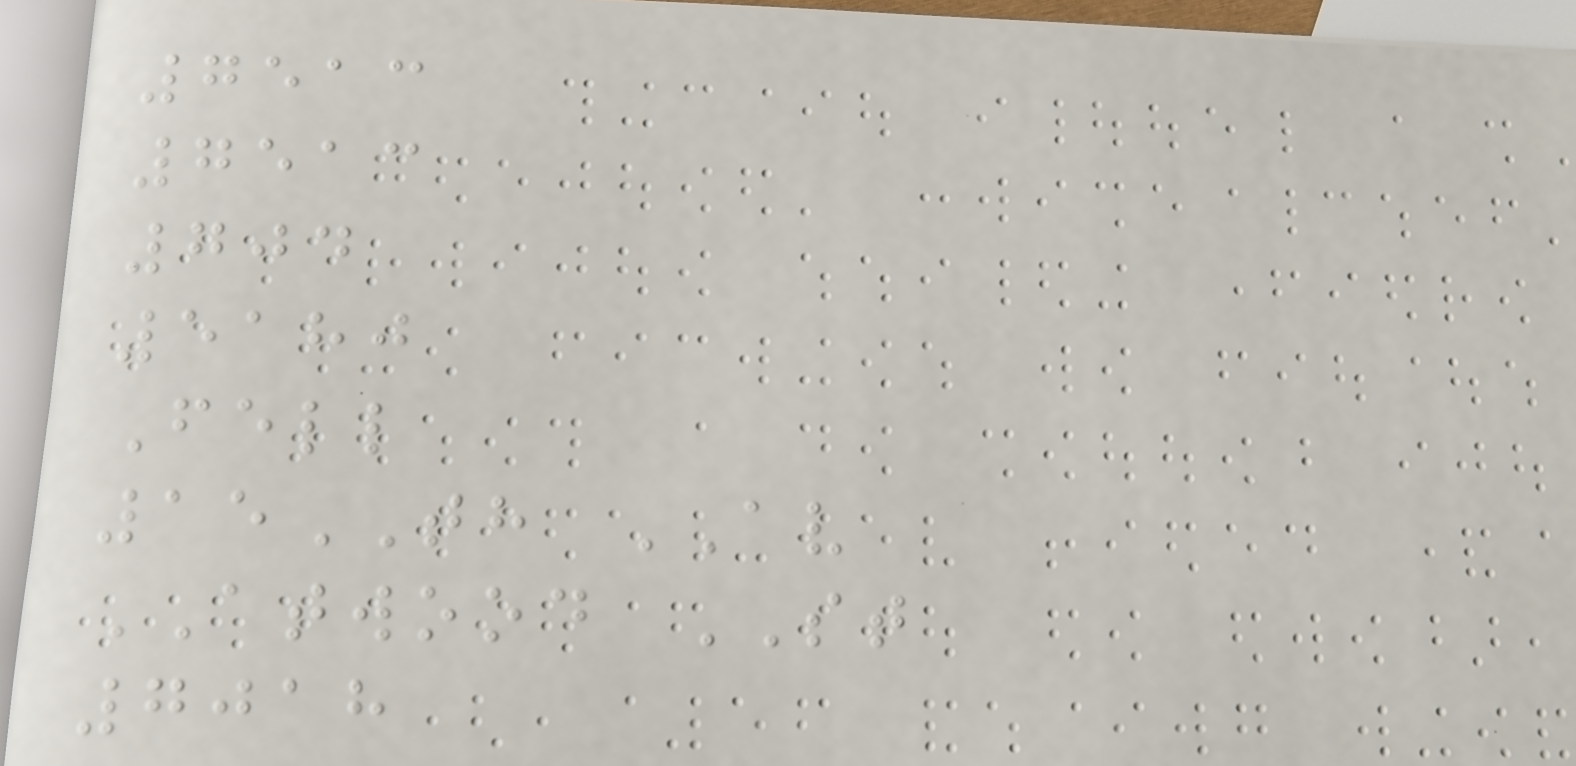7513
7513
704
5180
Fell
15TH AV
ATWOOD ST
7018
